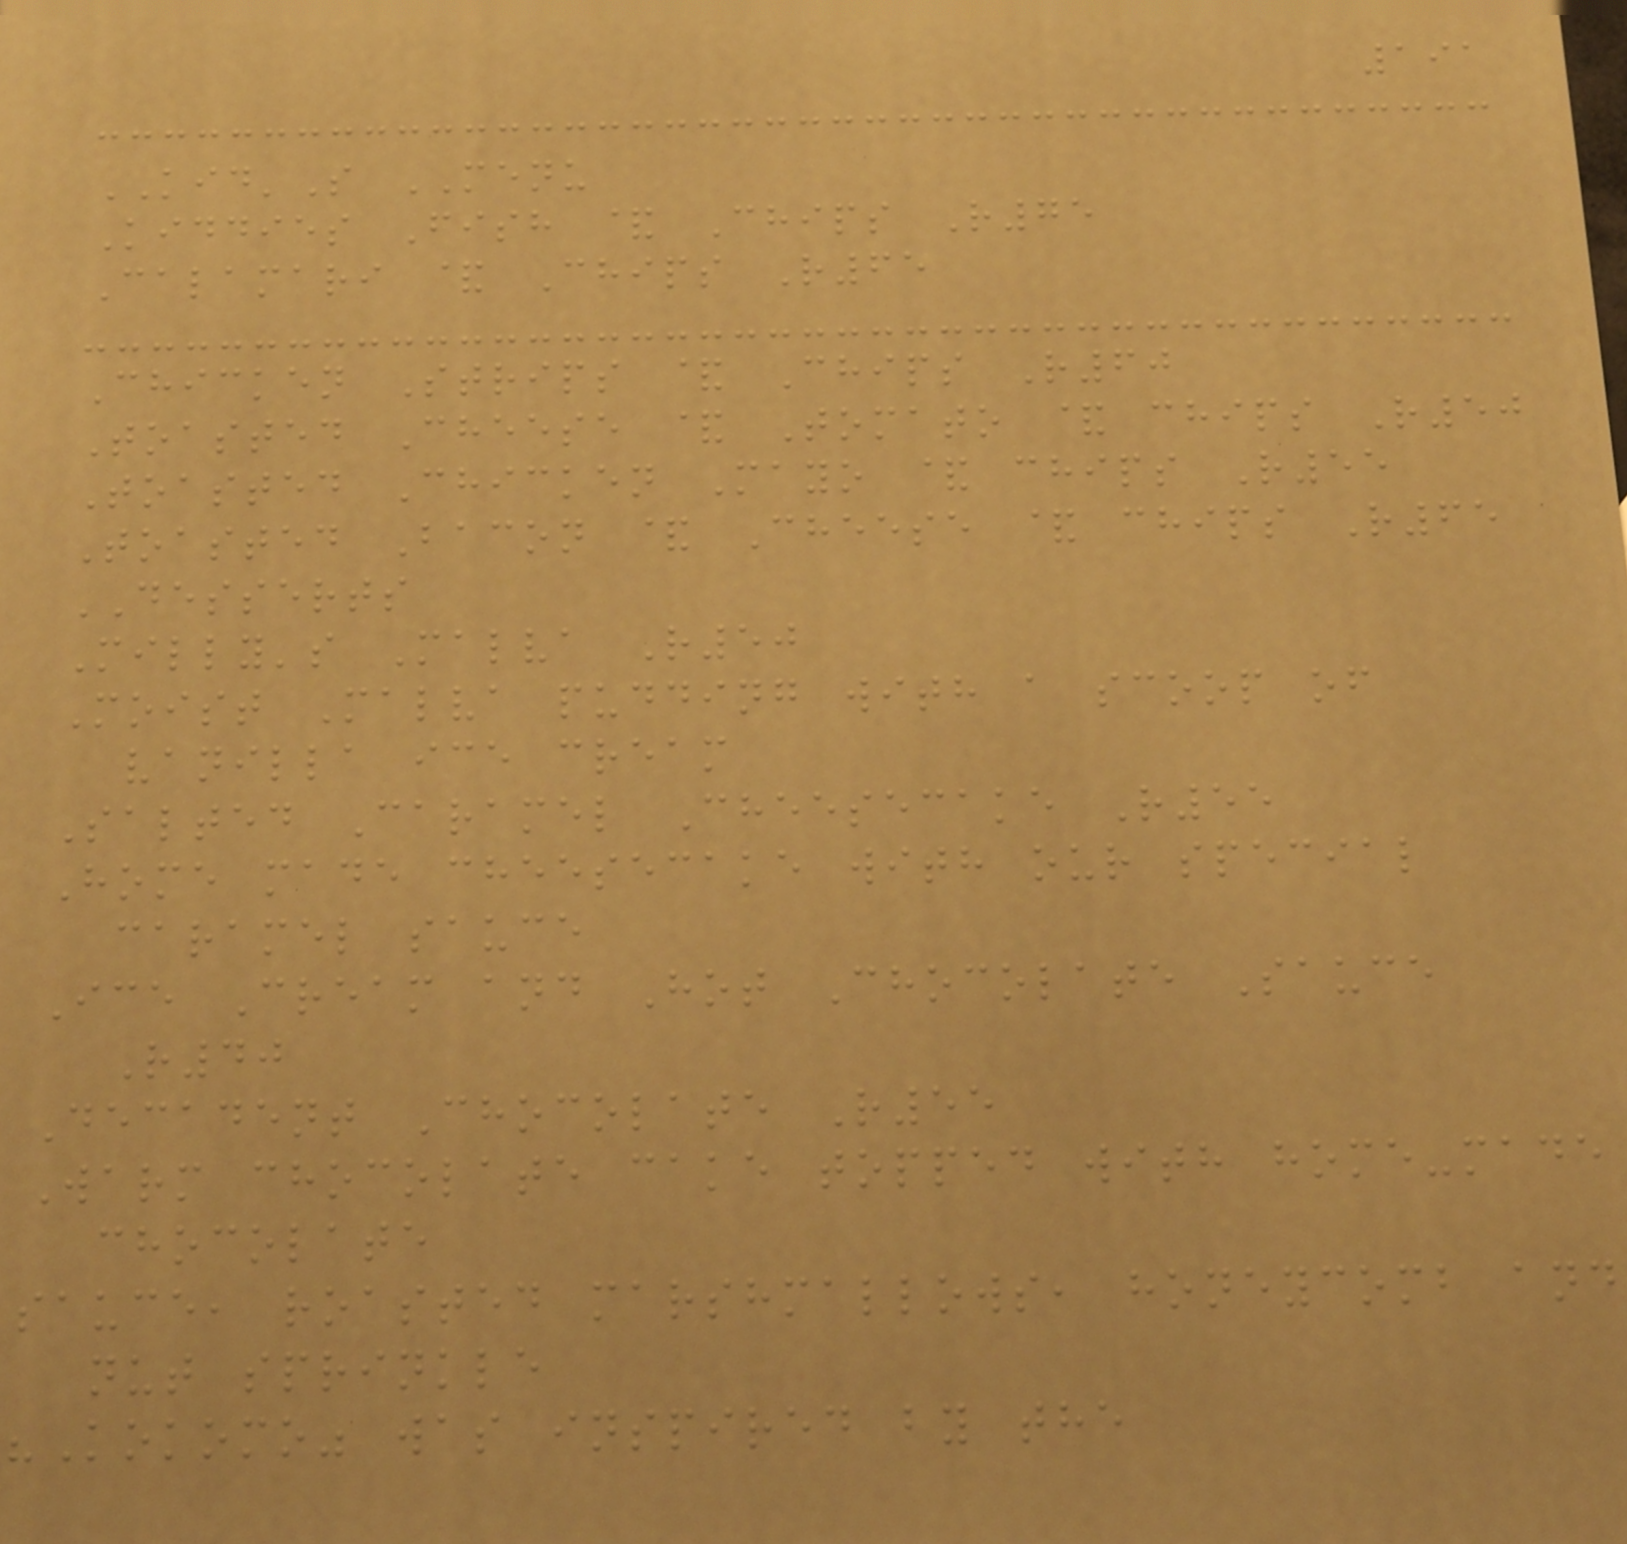191
KID'S MENU
Kiddies Fish & Chips R75
Calamari & Chips R65
Chicken Strips & Chips R60
Toasted Cheese & Tomato & chips R50
Toasted Chicken Mayo & chips R55
Toasted Bacon & Cheese & chips R65
DESSERTS
Milly's Malva R50
Moist Malva pudding with a scoop of
vanilla ice cream
Salted Caramel Cheesecake R55
Home made cheesecake with our special
caramel sauce
Ice Cream and Hot Chocolate Sauce
R40
Decadent Chocolate R55
Warm chocolate cake topped with home-made
chocolate
sauce, roasted marshmallows, honeycomb and
nut sprinkle
"Kokomo" was inspired by the
